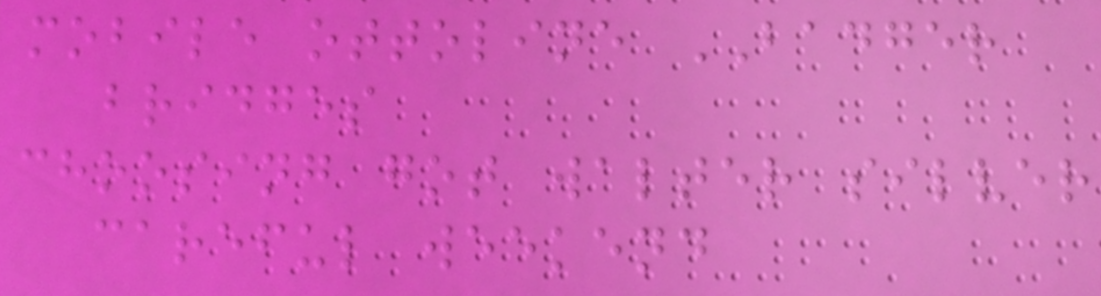mobile ottoline BADGER
bridges
choosing got walter silver
careful weekend
